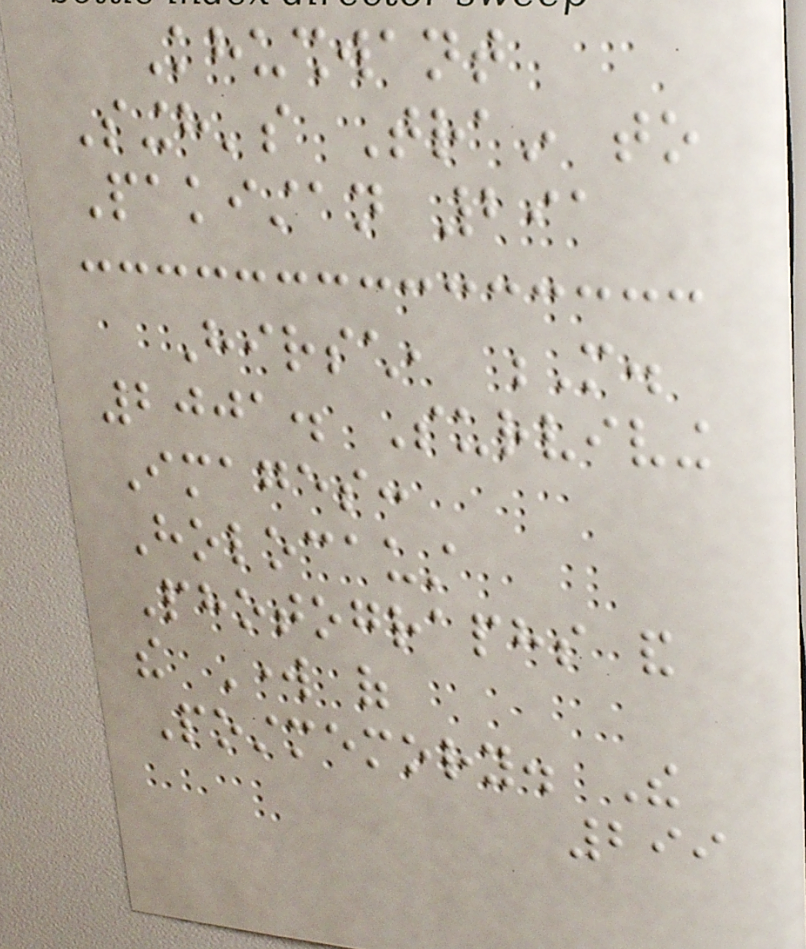Khushwant
Singh's Train to
Pakistan 291
Hirsch, M.
2001. Surviving
Images:
Holocaust
Photographs and
the Work of
Postmemory. The
299
